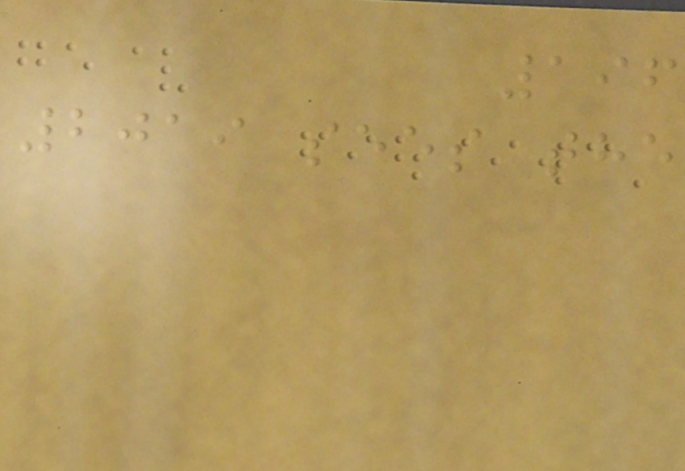196
2019 sees the
